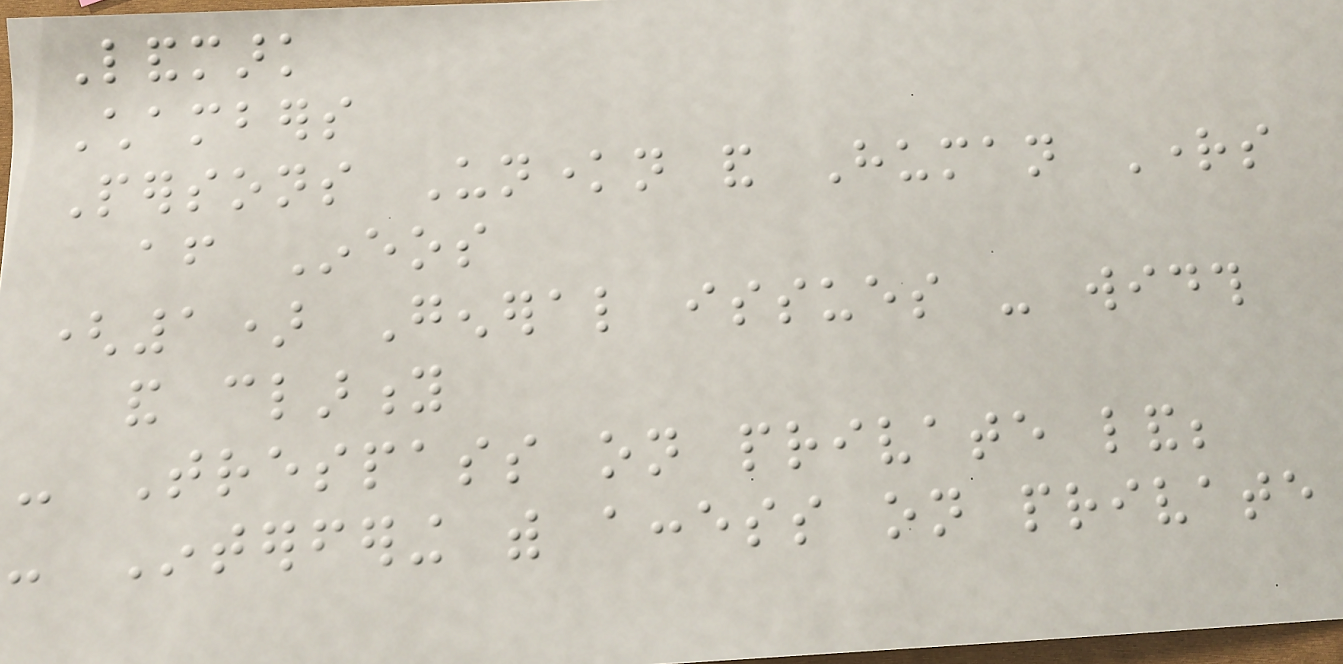Landmark
Chambers
Persons Unknown and Human Rights
after Ineos
(1) General issues - width
and clarity
- Trespass on private land;
- Interfering with access on private
